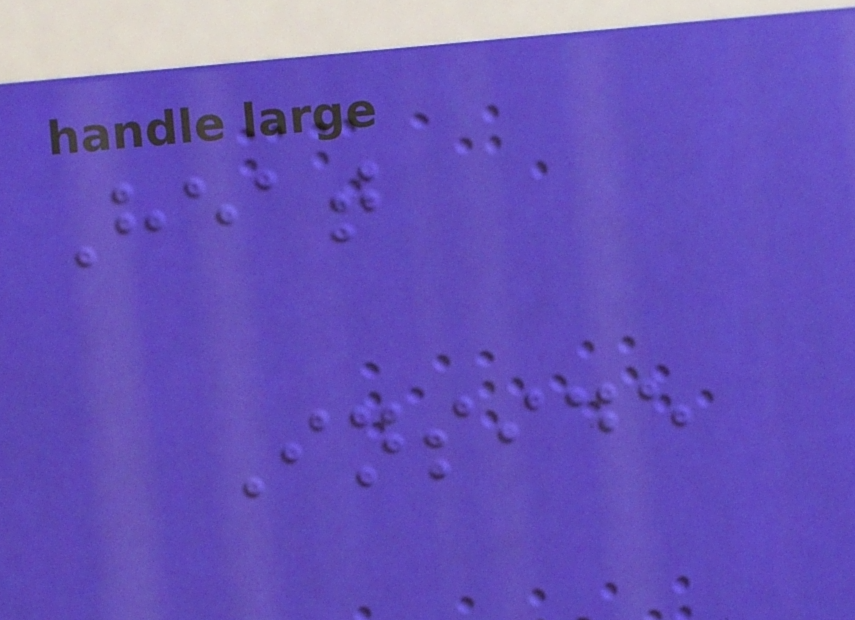Heat
Inside
